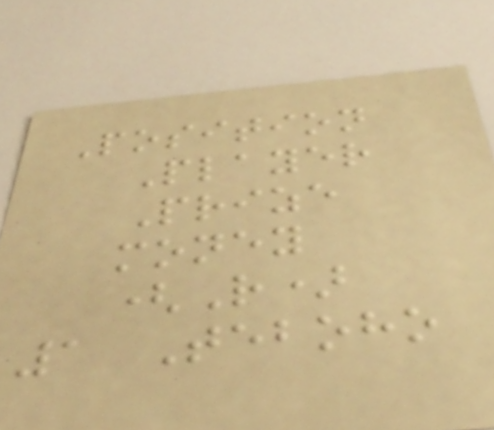Position
Player
Prize
money
(R)
1 Teboho
